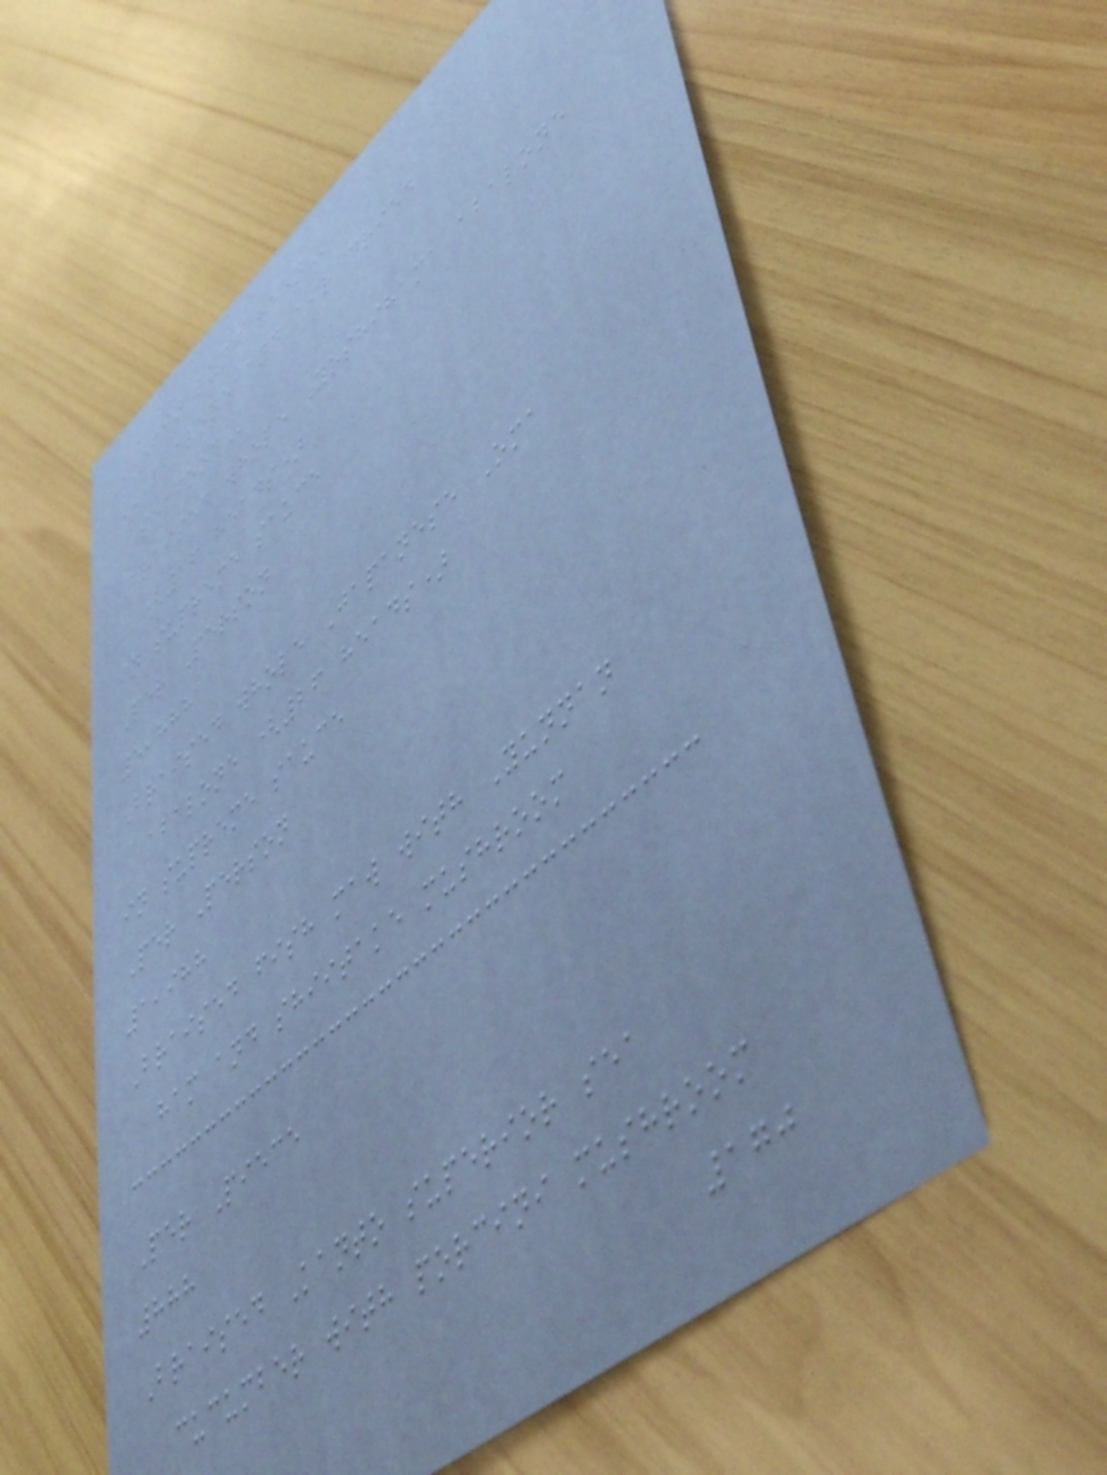TIN LUNG HEEN
ABALONE AND AIR DRIED
SEAFOOD
Braised whole Yoshihama abalone
(16 heads)
in supreme sauce
Per Person
5,888
Braised whole Japanese Oma
abalone (26 heads)
in supreme sauce
Per Person
1,988
Braised fish maw with Yunnan
ham and shiitake mushroom
Per Piece
888
Braised Kanto superior sea
cucumber with porcini mushroom
170
